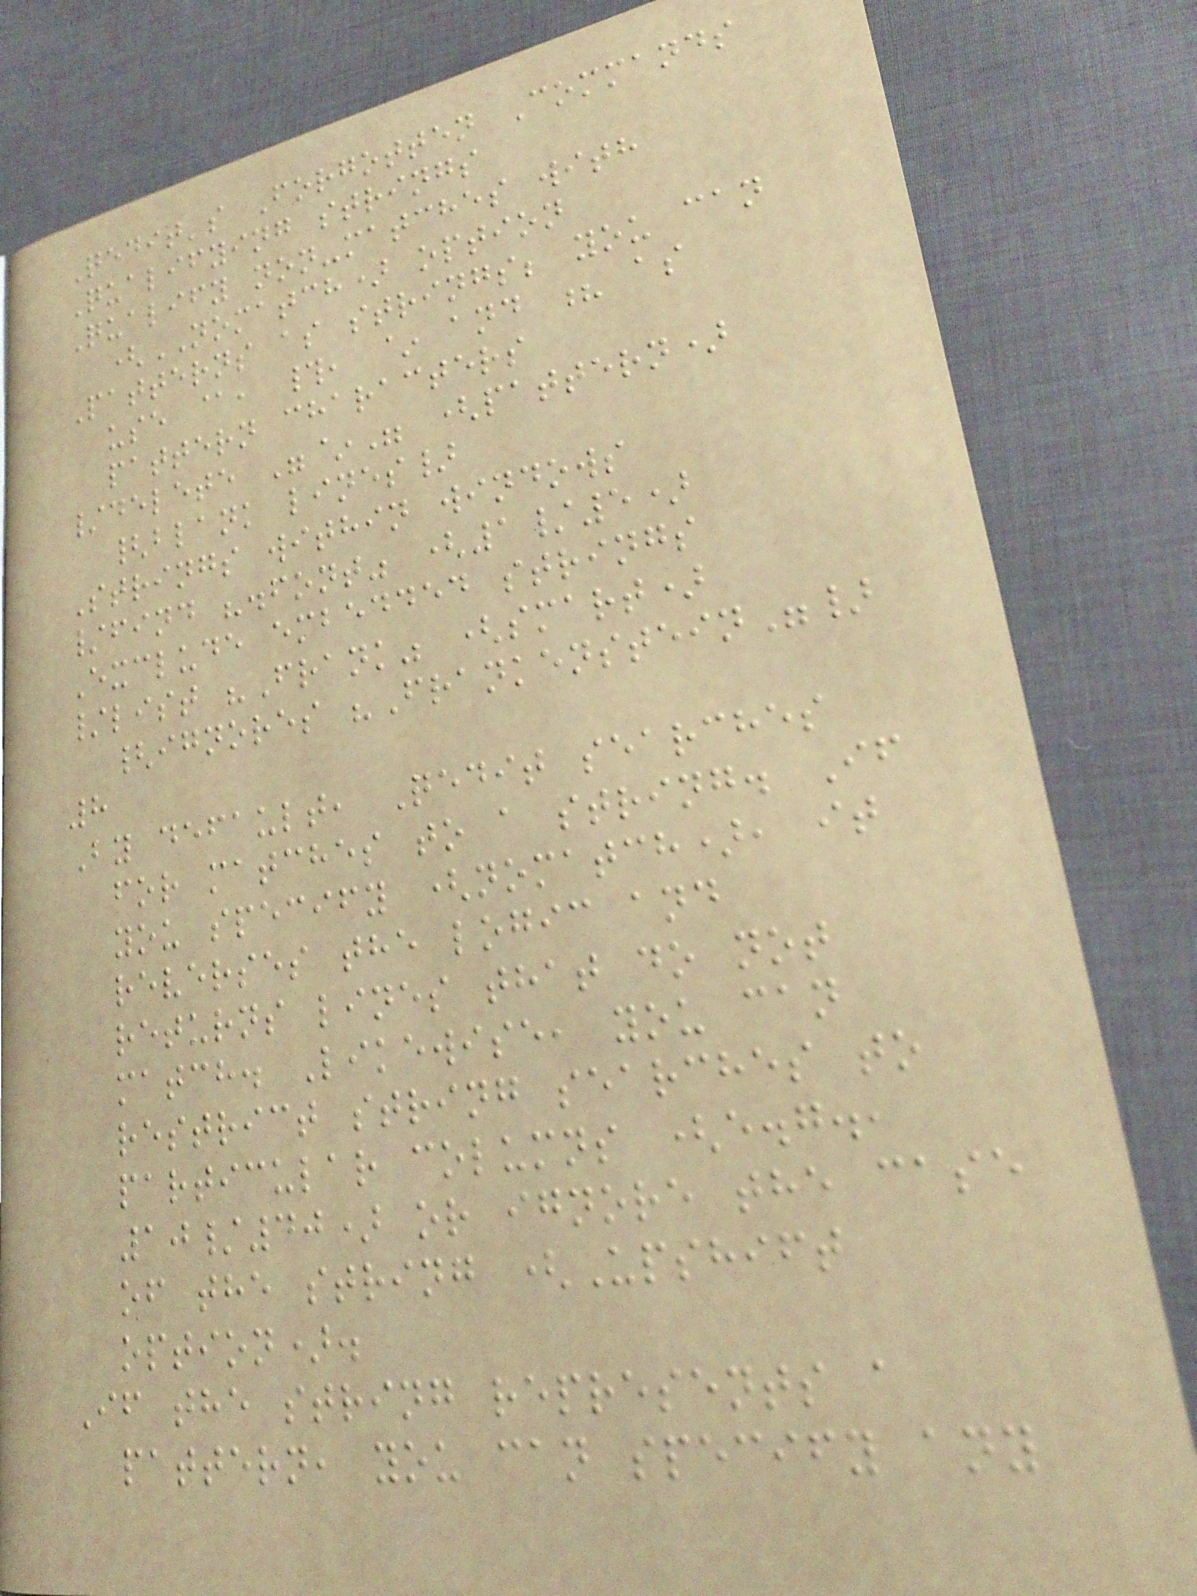Qedit's Forgotten Commands
Qualifying strings
Qualify non-matches with
(NOMATCH) option
Patterns as strings; you can
use @, #, ~ and ? as
pattern characters
/delete "~" (pattern)
{blank lines}
Strings within windows
/find ".font" (1/5)
Exclude embedded strings
/list "Frank" (smart)
{ignores "Frankenstein"}
8
By default, Qedit searches
for matches to a string. If
you specify (nomatch), it
reverses the logic and
returns lines that do not
match. Likewise, you can
restrict string searches to
particular columns (e.g.,
10/40) or ignore the case
of the string (Upshift
option).
If the string represents a
pattern, you can specify any
